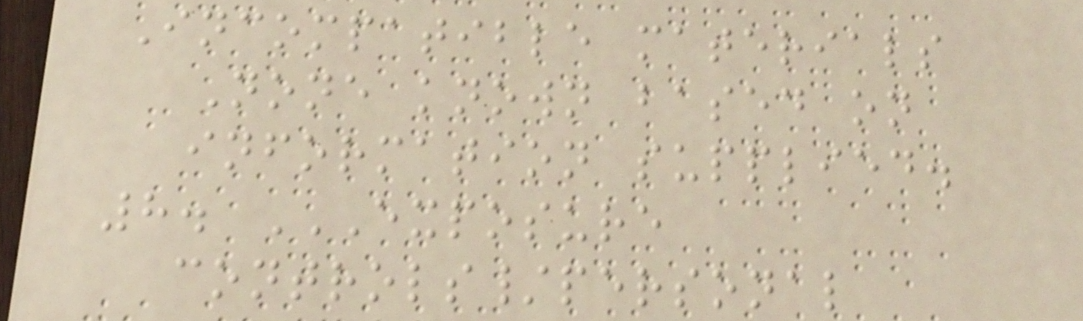Incompatible materials
None known based on
information supplied.
8. EXPOSURE
CONTROLS/PERSONAL
